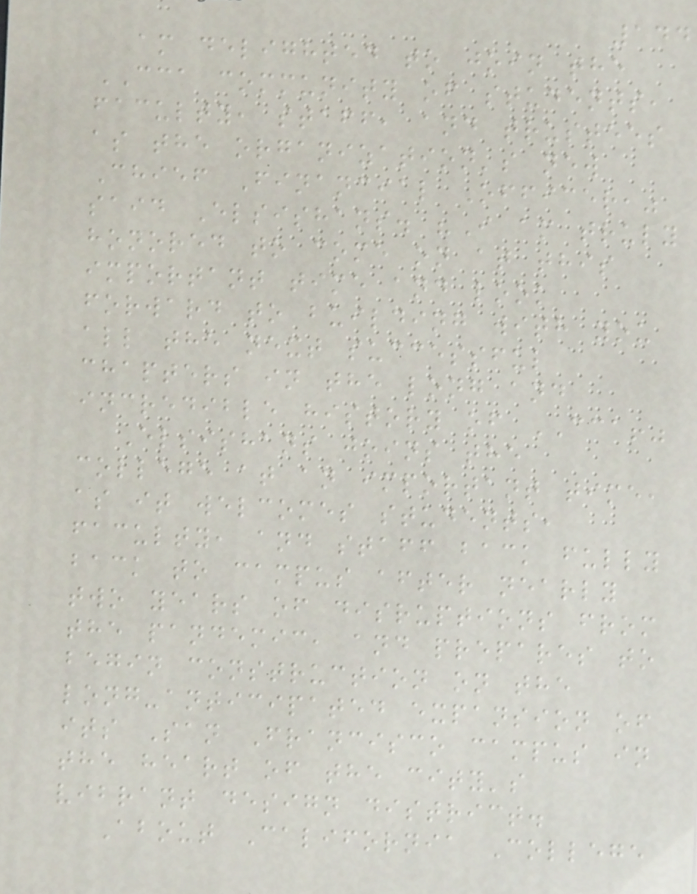144
am delighted to join the
CCA community of students,
faculty, staff, and trustees
as the organization's new
Chief Financial Officer,"
said Elsishans. "I am truly
honored to come on at this
important time and look
forward to building with you
all the next successful
chapters in the long and
incredible history of CCA!"
Elsishans joins the
college at an important time,
as it welcomes students,
faculty, and staff back fully
back to campus after nearly
two years of disruptions from
the pandemic, and prepares to
begin construction on the
long-anticipated expansion of
its San Francisco campus in
the heart of the city's
vibrant design district.
About California College
